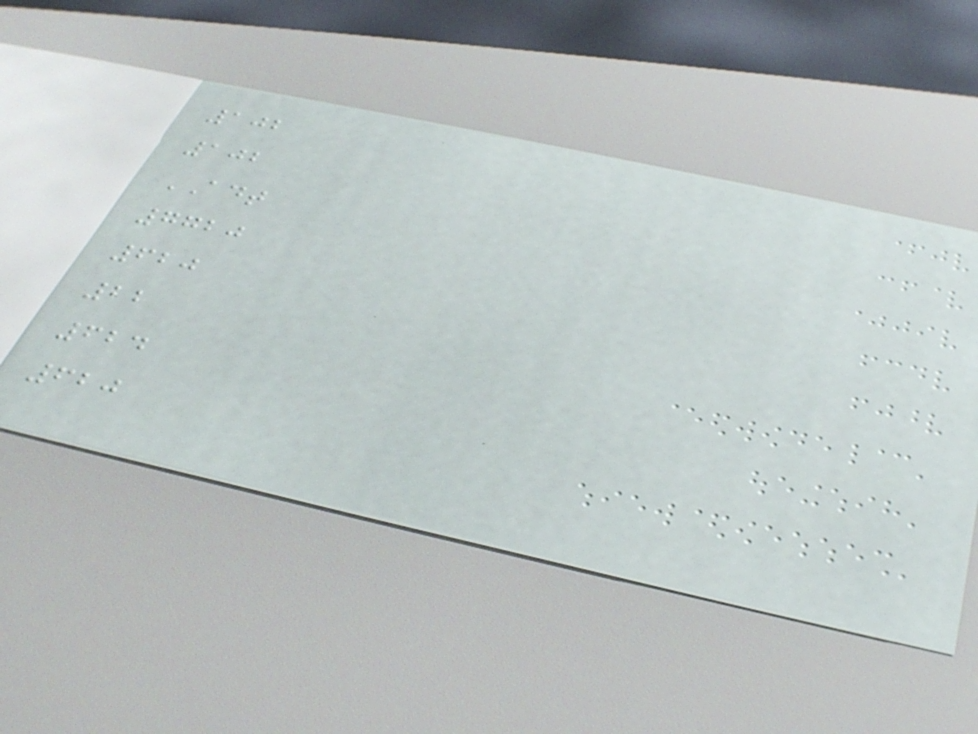102
102
ADT
7720
620
22
624
620
